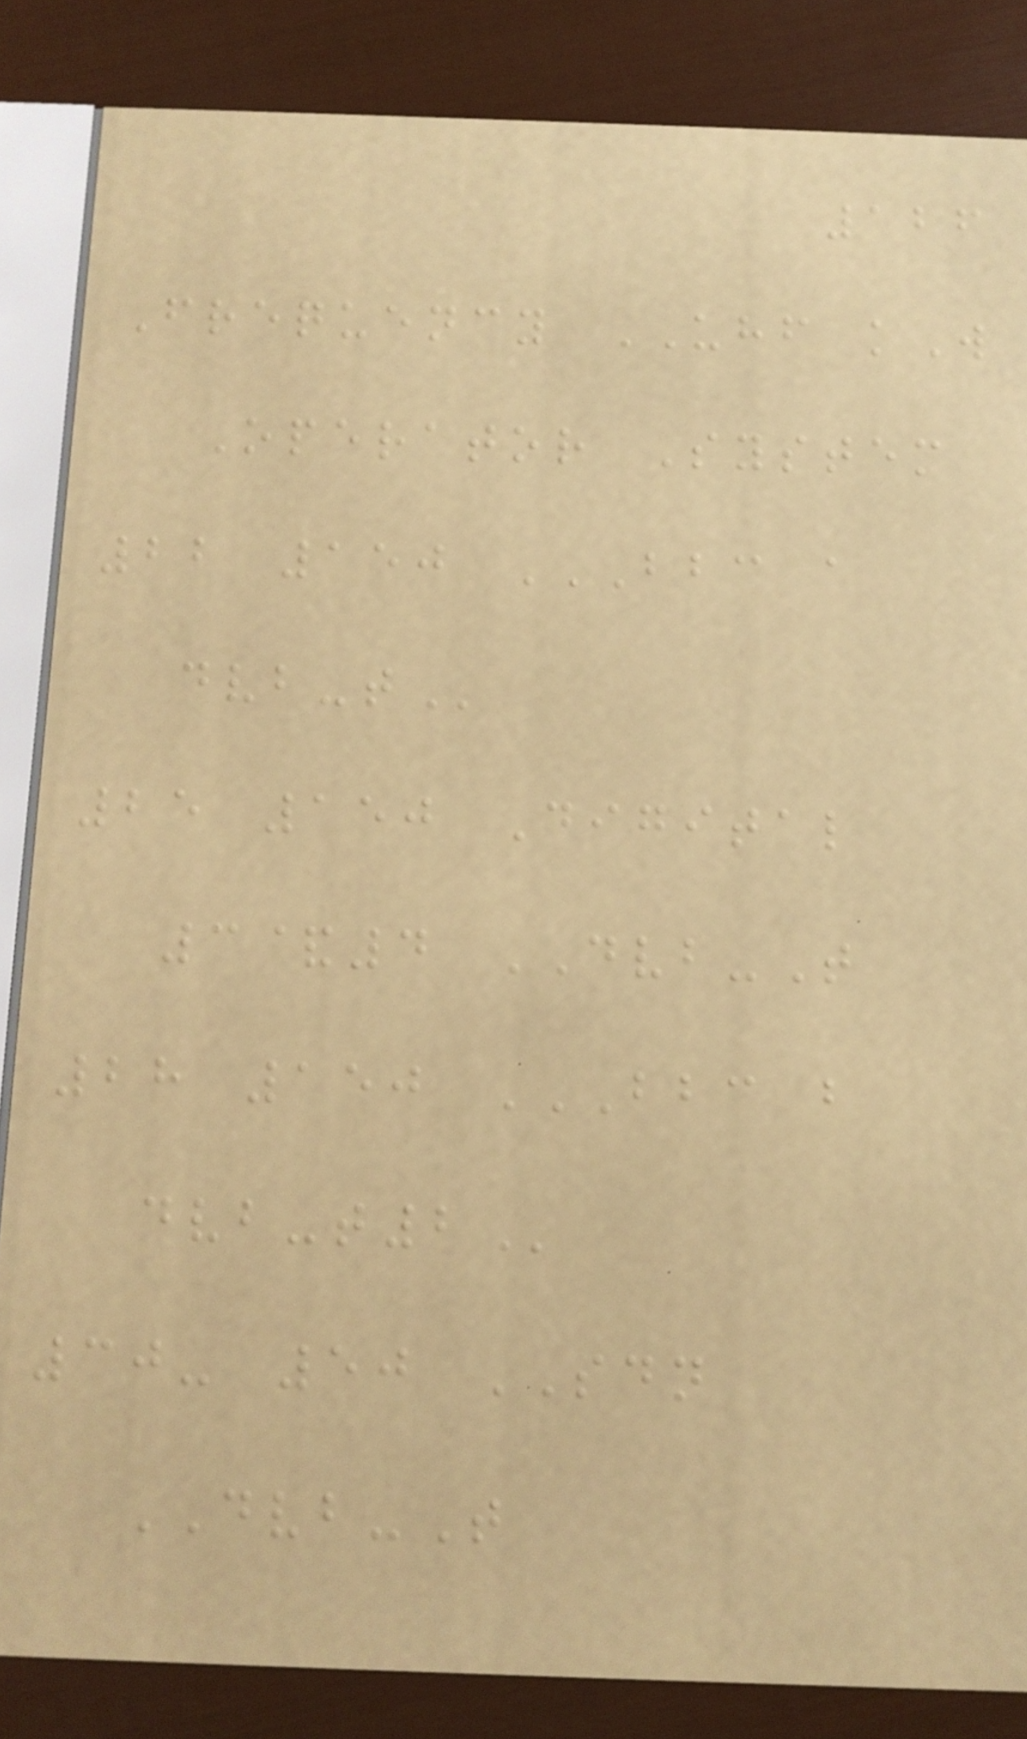126
Frequency UHF kW
Operator System
22 150 BBC A
DVB-T
25 150 Digital
3&4 DVB-T
28 150 BBC B
DVB-T2
30- 50 SDN
DVB-T
